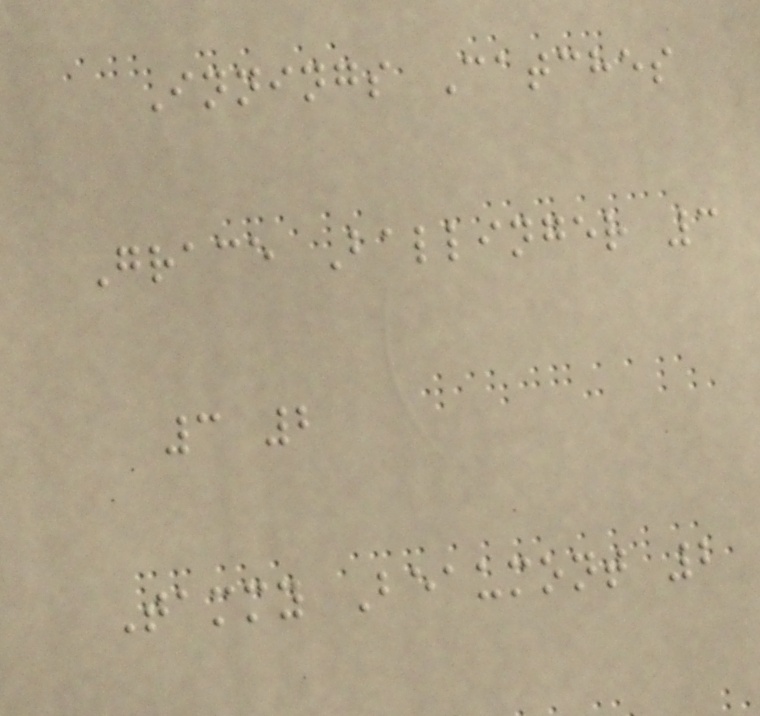Innings Catches
Grace Ballinger 3
3 2
Tammy Beaumont 2
